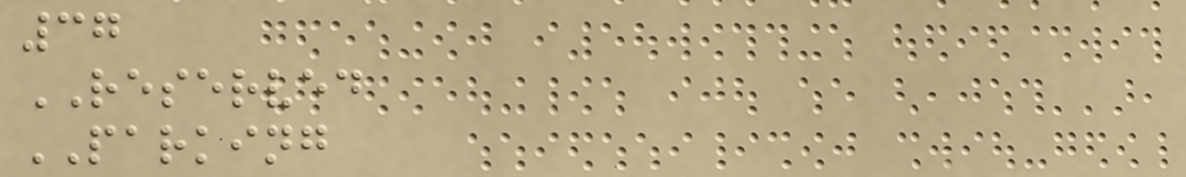37
RESERVED
PARKING
